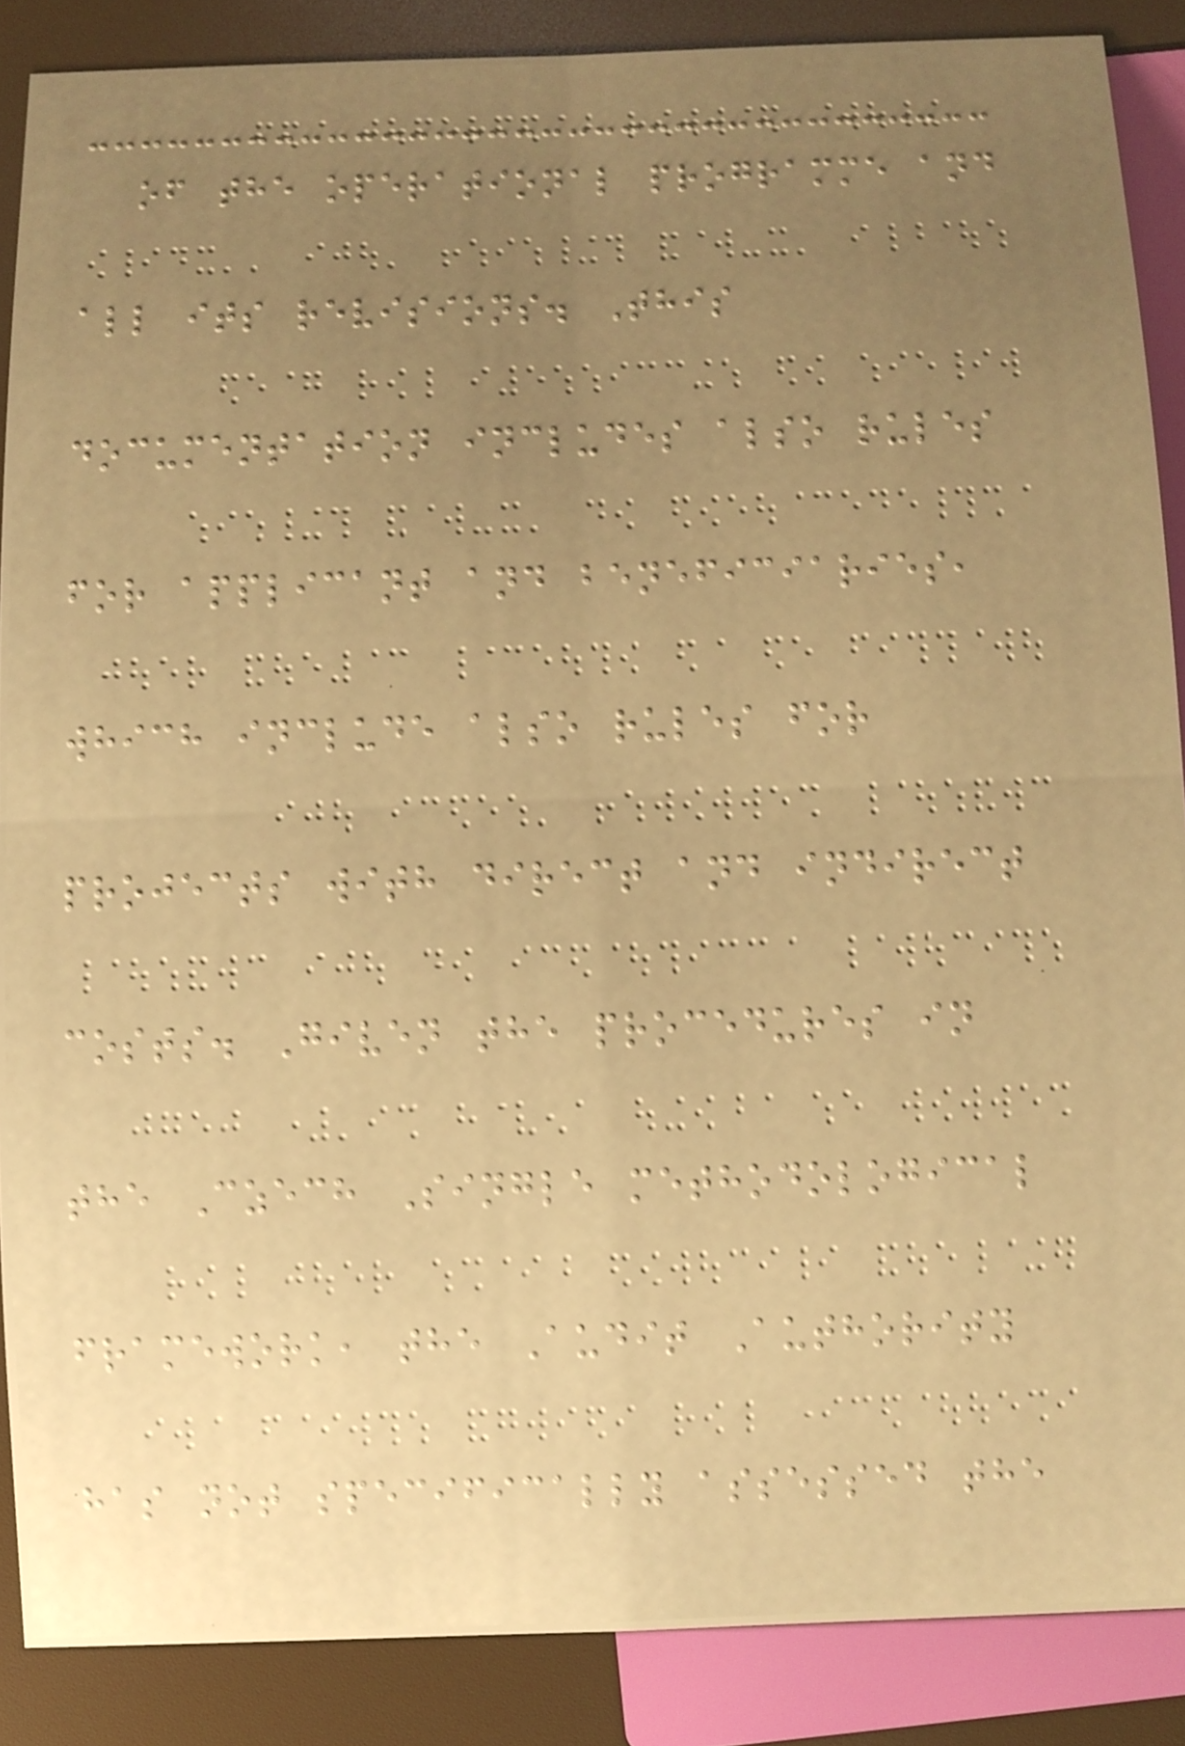of the operational programme and
all its revisions. This
documentation includes also rules
for applicant and beneficiaries,
which include also rules for
projects with direct and indirect
costs. Given the procedures in
the Czech Single methodological
framework, the Audit Authority
has not specifically assessed the
